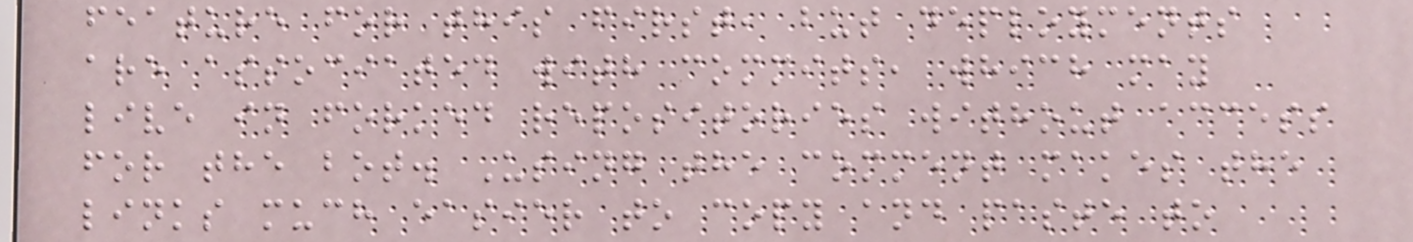feature for this first, but deployments
are associated with commits, which may
live in forked repositories without access
for the bot. Using the comment makes the
links much easier to copy and paste to
